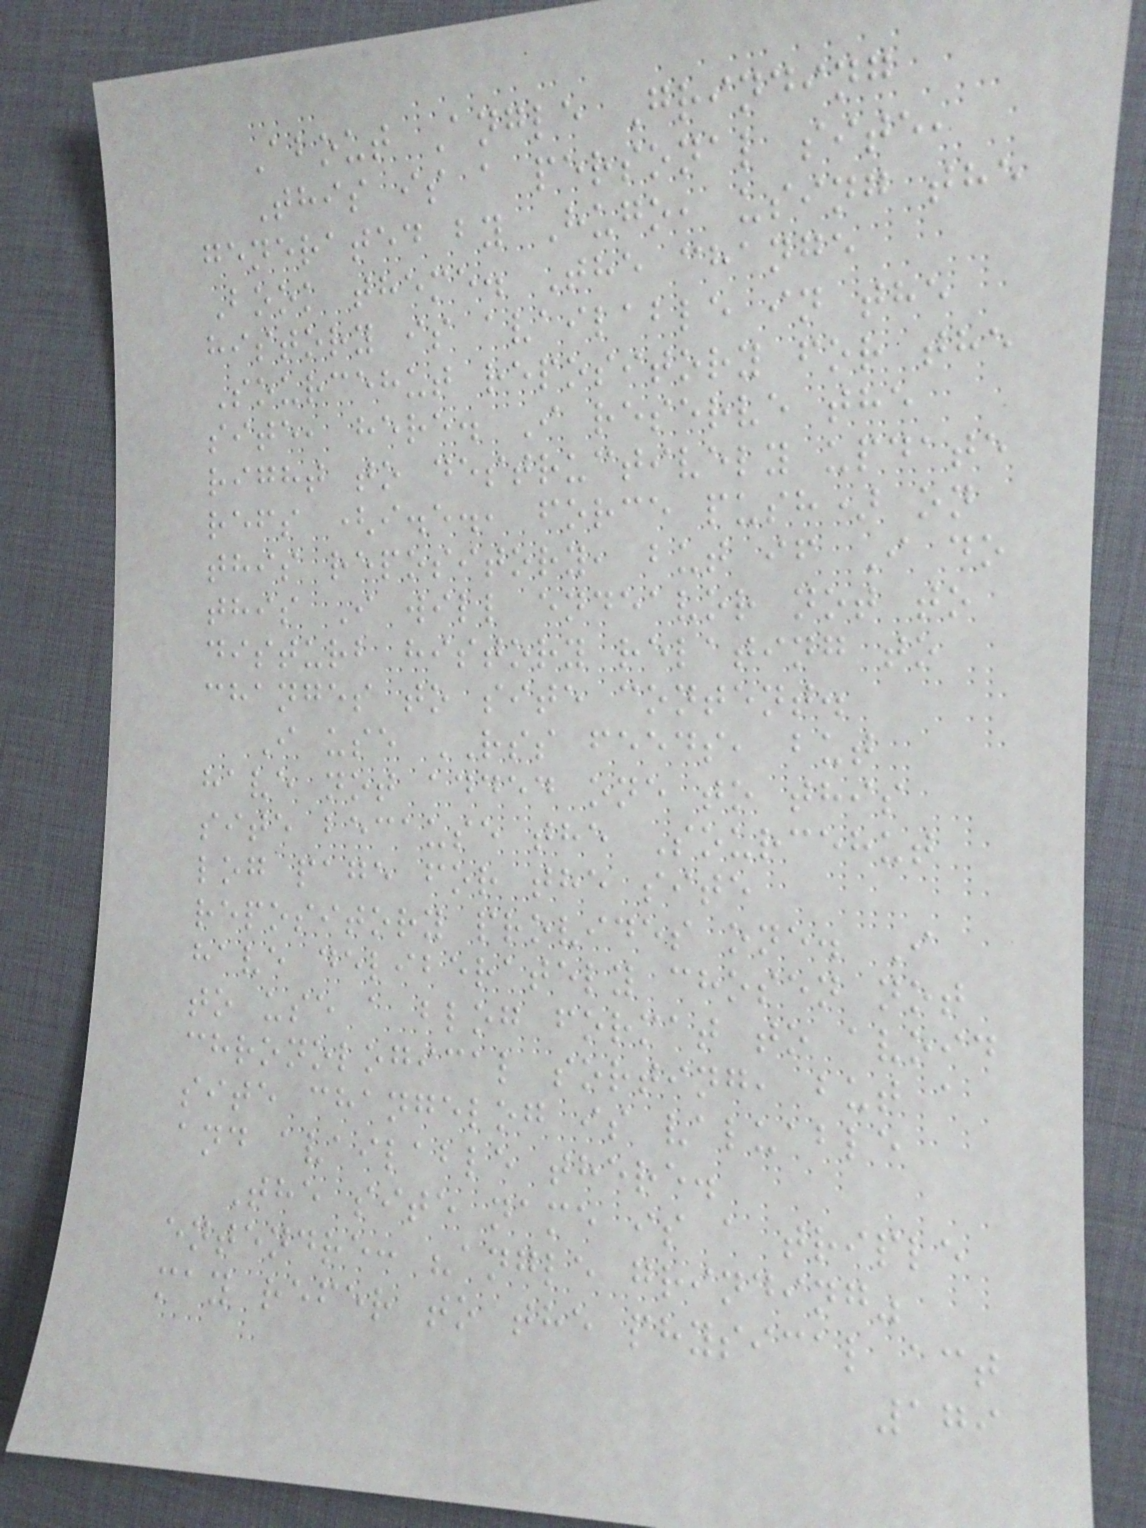About Angle Grinding
This is a personal site,
generated by Hugo, using the
Book theme. The change
history is available in the
Sourcehut repository for the
site, here. I reserve the
right to destructively update
refs (i.e., force push) on
this repository, but if I do
this I will endeavor not to
disturb history relating to
changes to site content.
I use RSS feeds, but
have not added one to this
site because the Sourcehut
log page for the site
repository provides one. I
have deliberately chosen not
to use a blog format to avoid
chronological sorting, but a
site changelog is valuable
and available there.
The site name is a triple
entendre: "angle grinding"
may refer to the physical act
179
